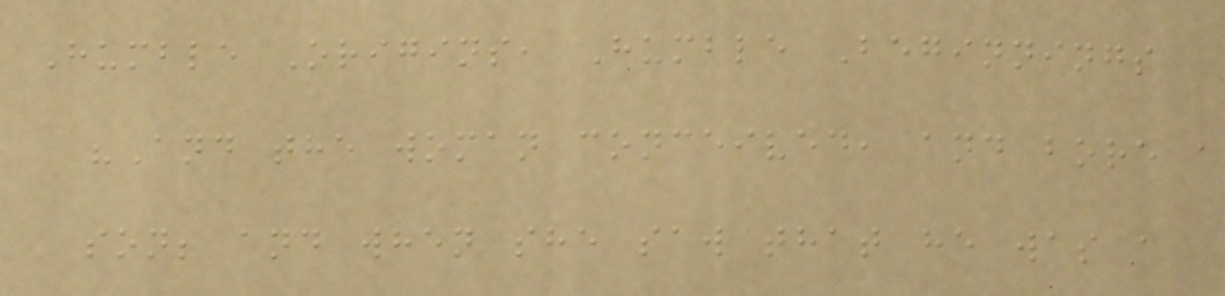Humble Origins, Humble Beginnings
"And the woman conceived, and bore a
son; and when she saw that he was a
